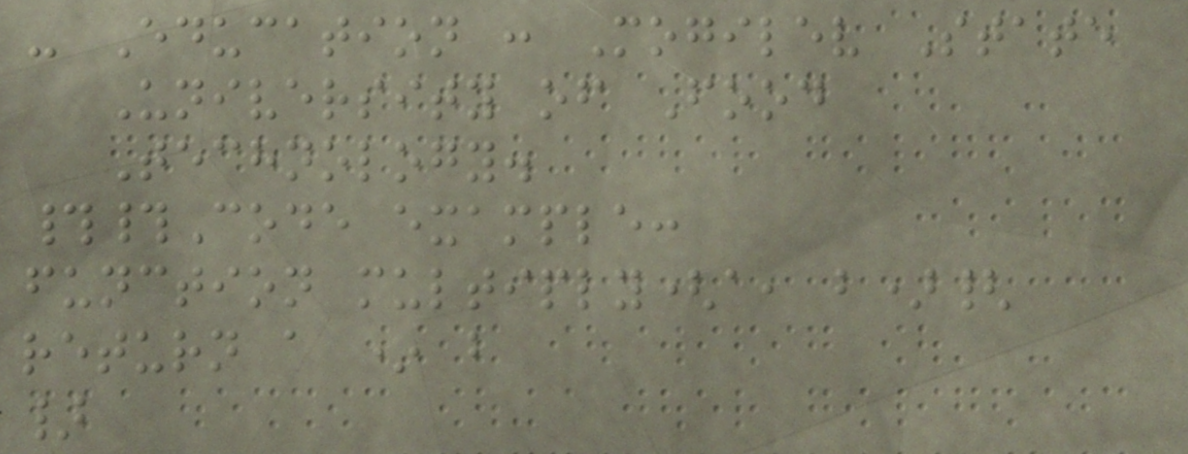- Education : Mogilev State
University of Food
Technology.
##Code example:
function multiply(a, b){
return a * b
}
